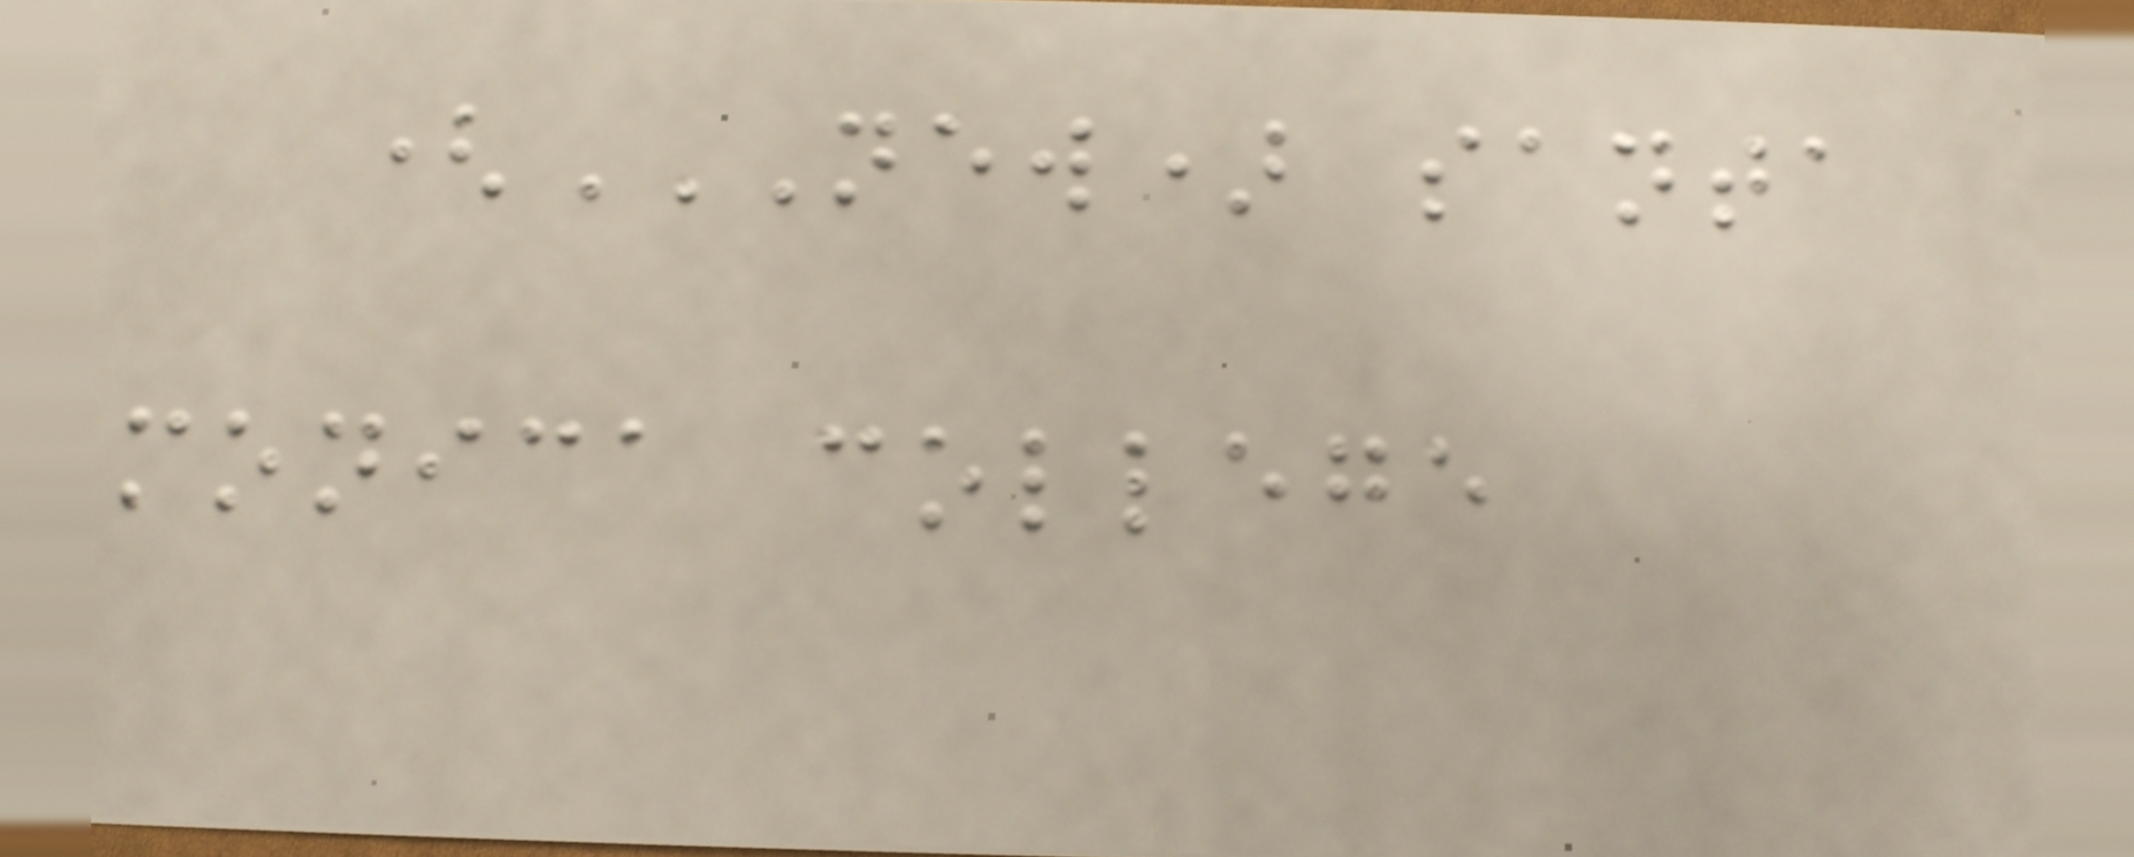(NEW) SANTA
MONICA COLLEGE
